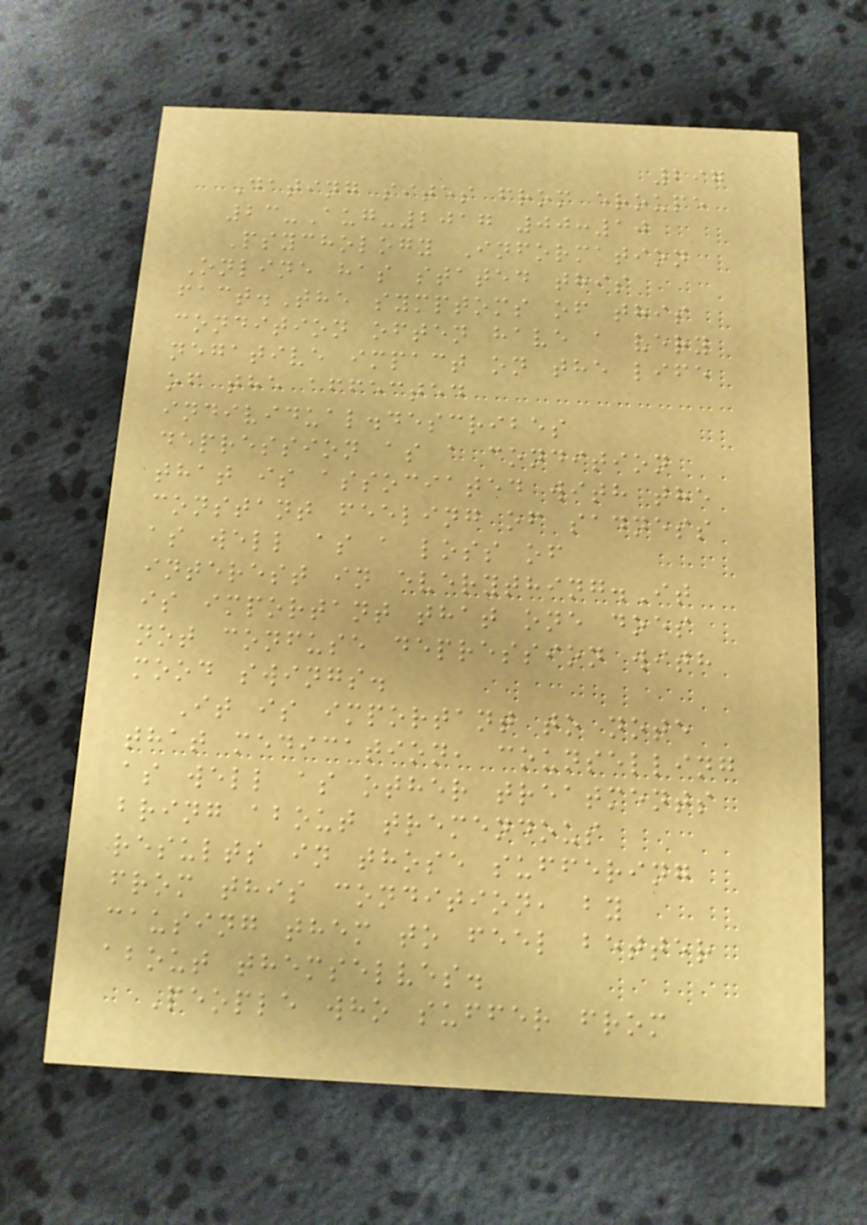297
Dating sites from eroupe
23-Aug-2017 00:10
Psychology Information
Online has stated this
fact.The symptoms of this
condition often have a very
negative impact on the life
of the affected
individual.describes
depression as a condition
that is associated with the
constant feeling of sadness
as well as a loss of
interest in everything.It
is important that one does
not confuse depression with
mood swings.
It is important to note
that medication, counselling
as well as other treatments
bring about tremendous
results in those suffering
from this condition, by
causing them to feel better
about themselves.
People who suffer from
